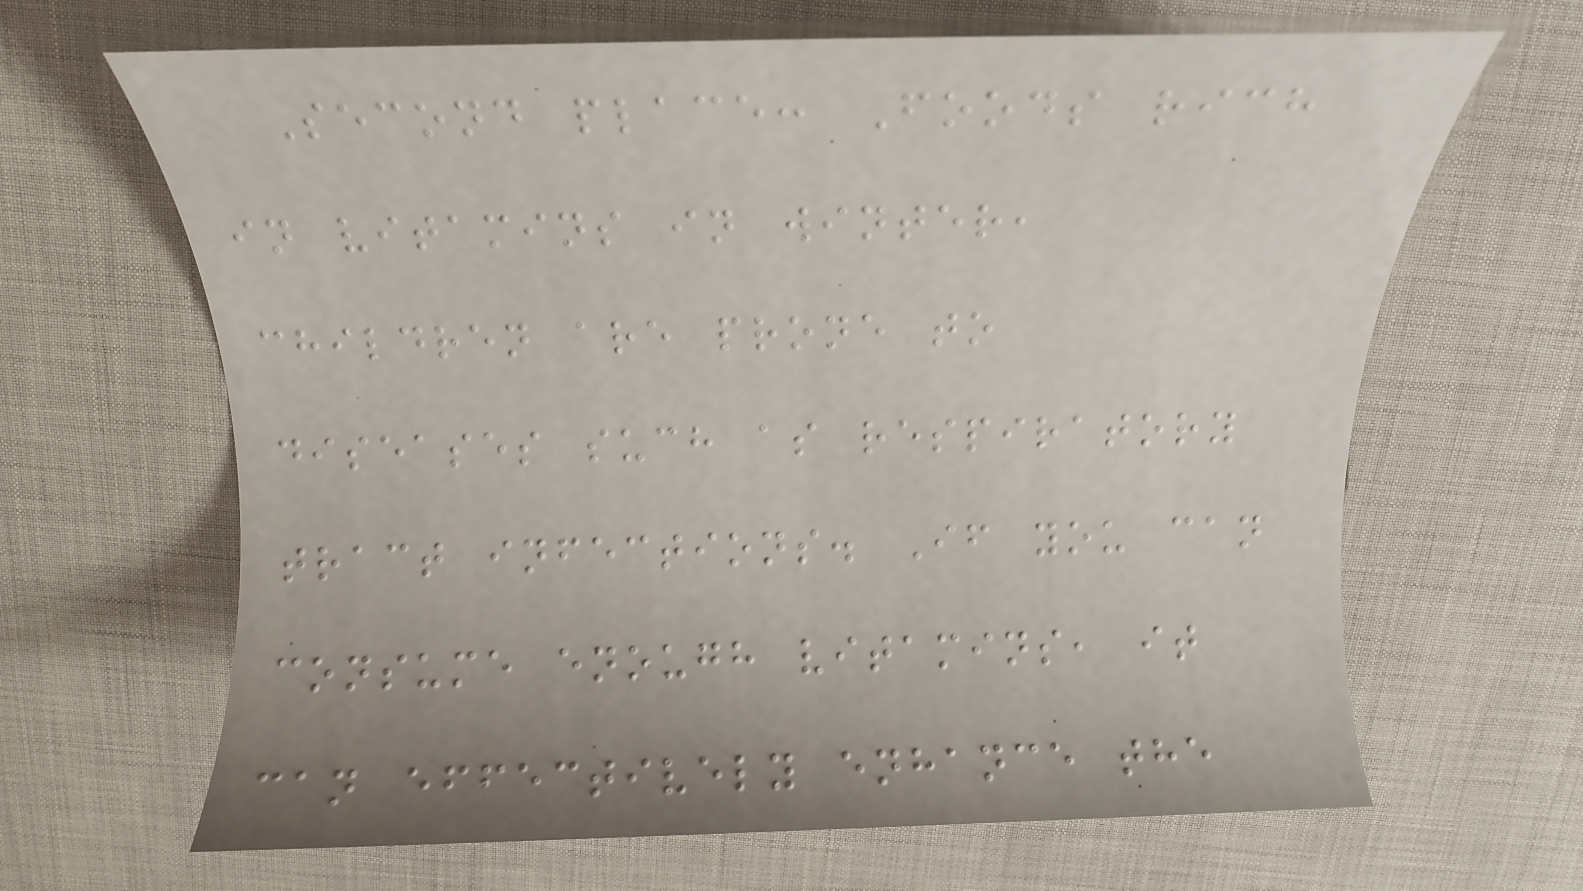Second place: Foods rich
in vitamins in winter,
children are prone to
diseases such as respiratory
tract infections. If you can
consume enough vitamins, it
can effectively enhance the
